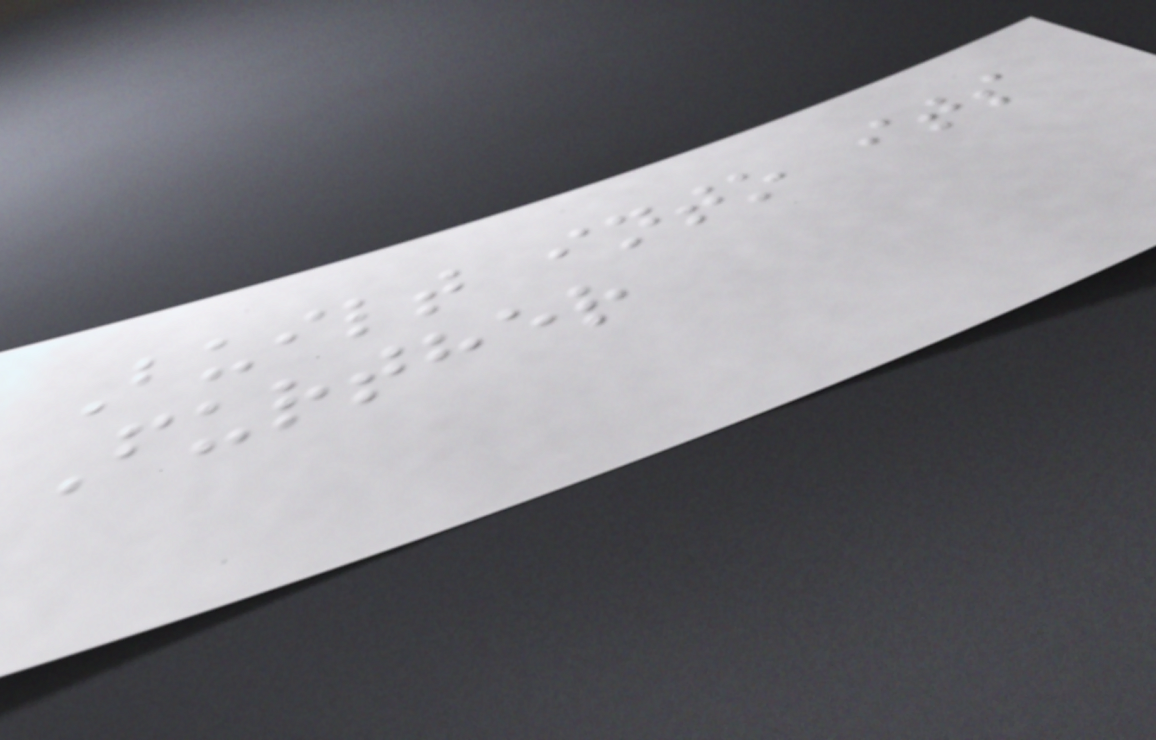Built into its
Further
